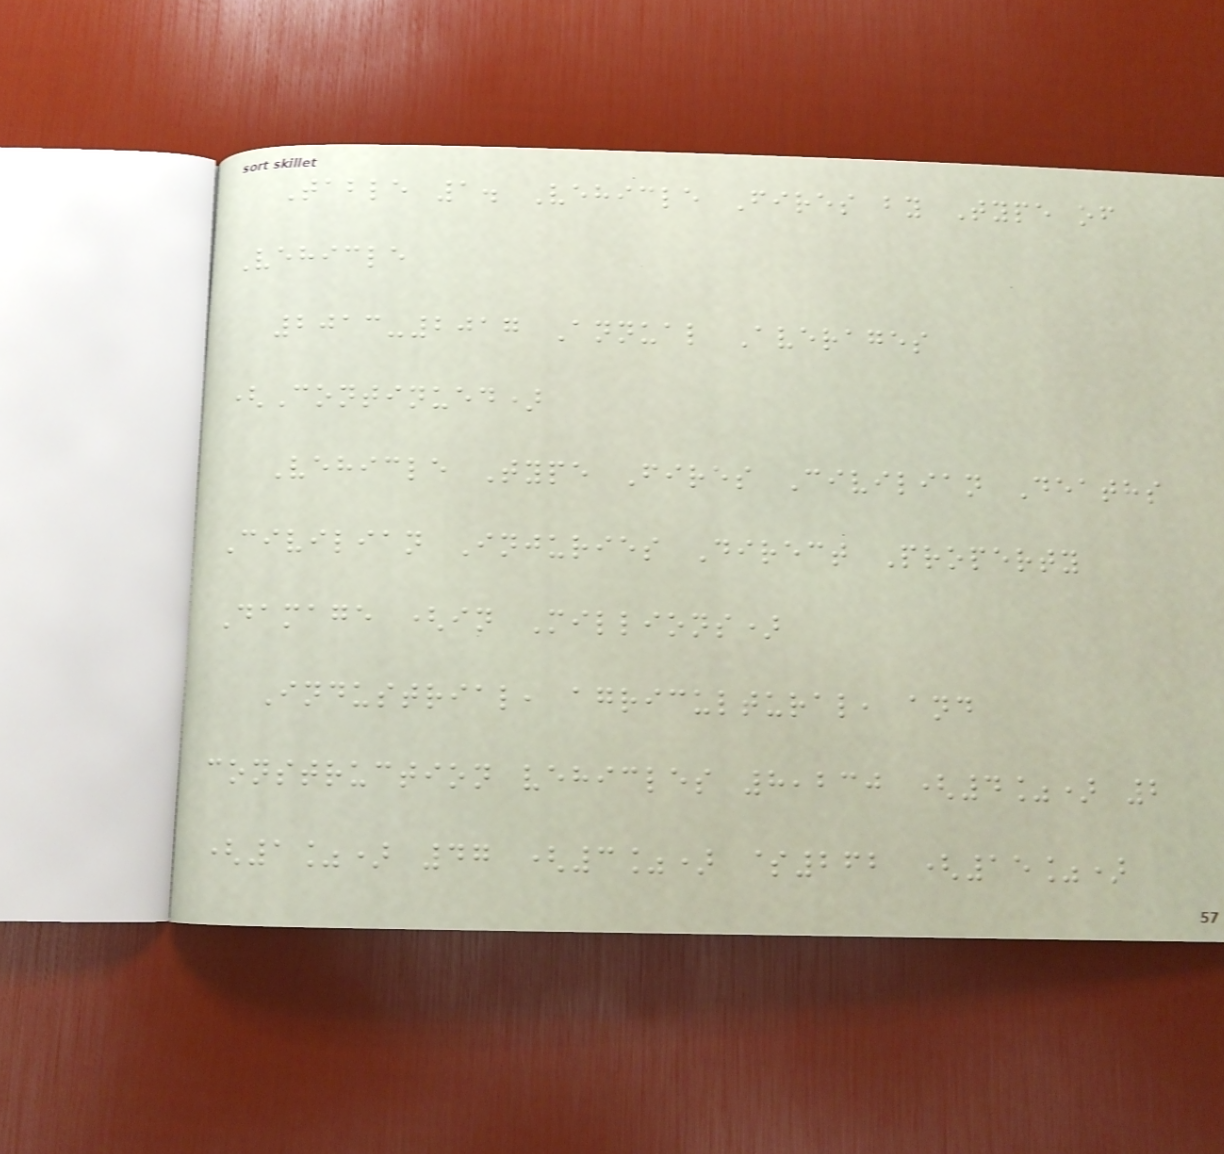Table 1. Vehicle Fires by Type of
Vehicle
2013-2017 Annual Averages
(Continued)
Vehicle Type Fires Civilian Deaths
Civilian Injuries Direct Property
Damage (in Millions)
Industrial, agricultural, and
construction vehicles 8,230 (4%) 2
(1%) 47 (3%) $262 (15%)
